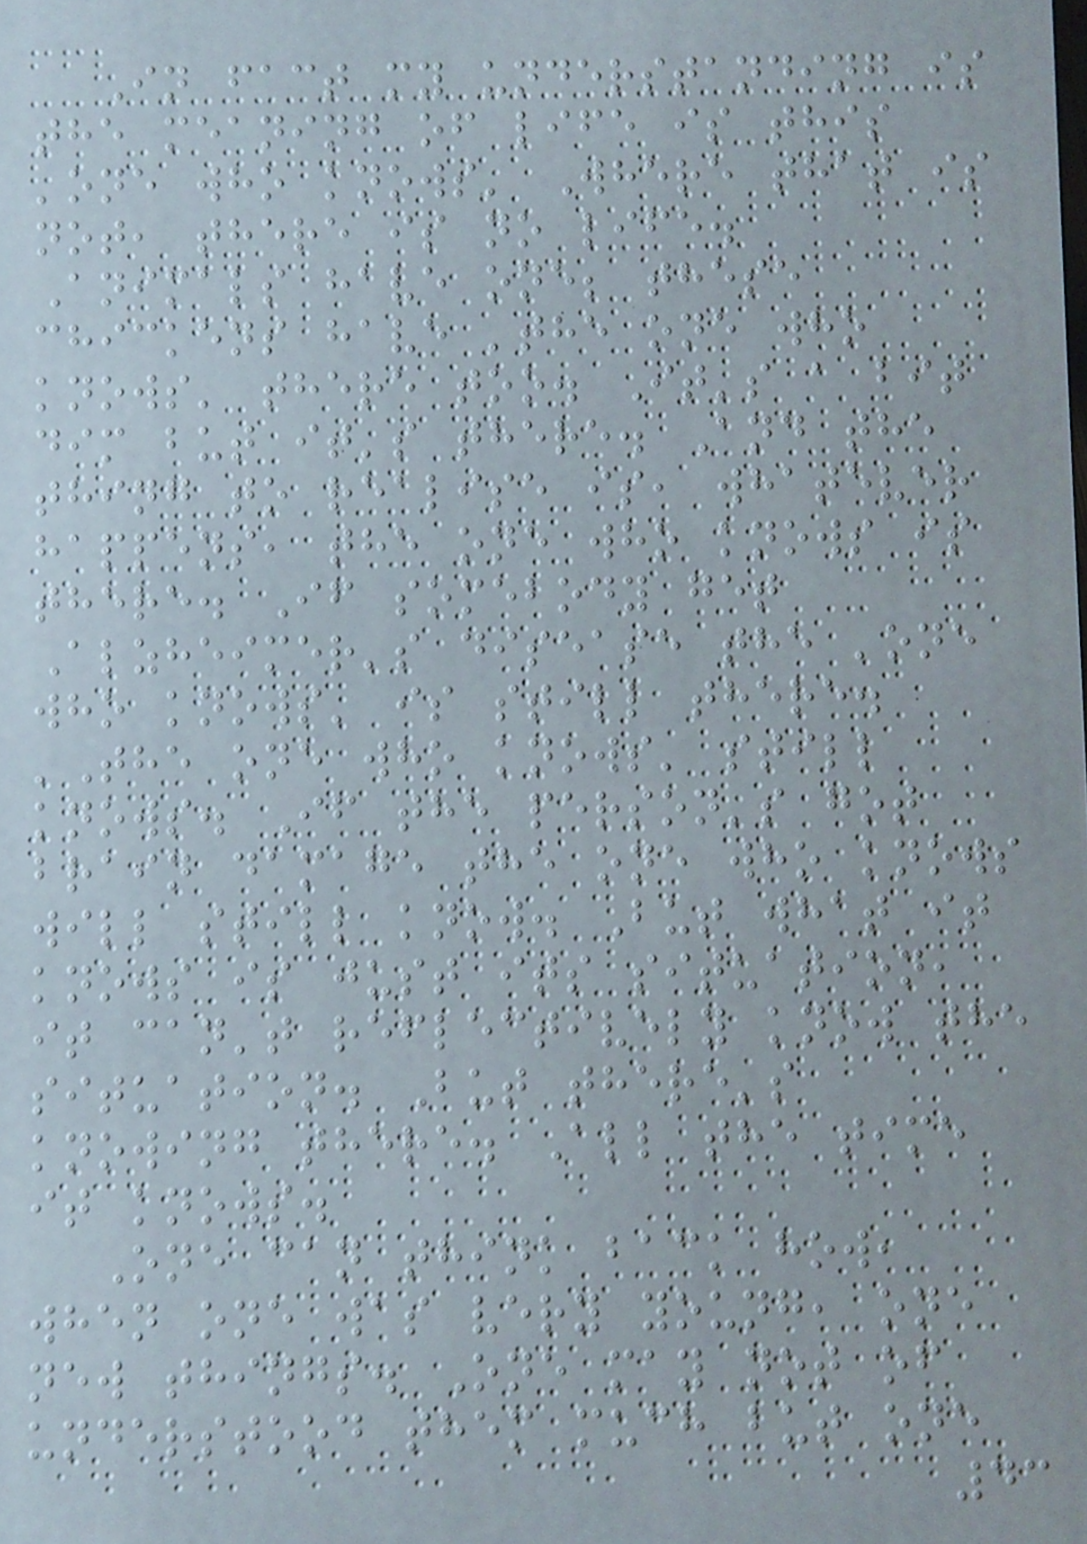In fact my understanding is
the meaning of life is this
'one who knows' Where that is
not, there is no life.
Animals have one; these
chickens have 'the one who
knows' there too. It's a bit
dim but it's there. And the
thing to realise is, whatever
happens, the one who knows is
there. If somebody get
Alzheimer's disease the 'one
who knows' is still there.
'The one who knows' still
knows. If the person's got
brain damage the one who knows
will still know. But what it
knows is just its situation,
it can't reflectively know the
situation. But there's
knowing there. All the time
it knows.
One can think back how,
when one was very young, one
new things. One may not of
understood them much but one
43
